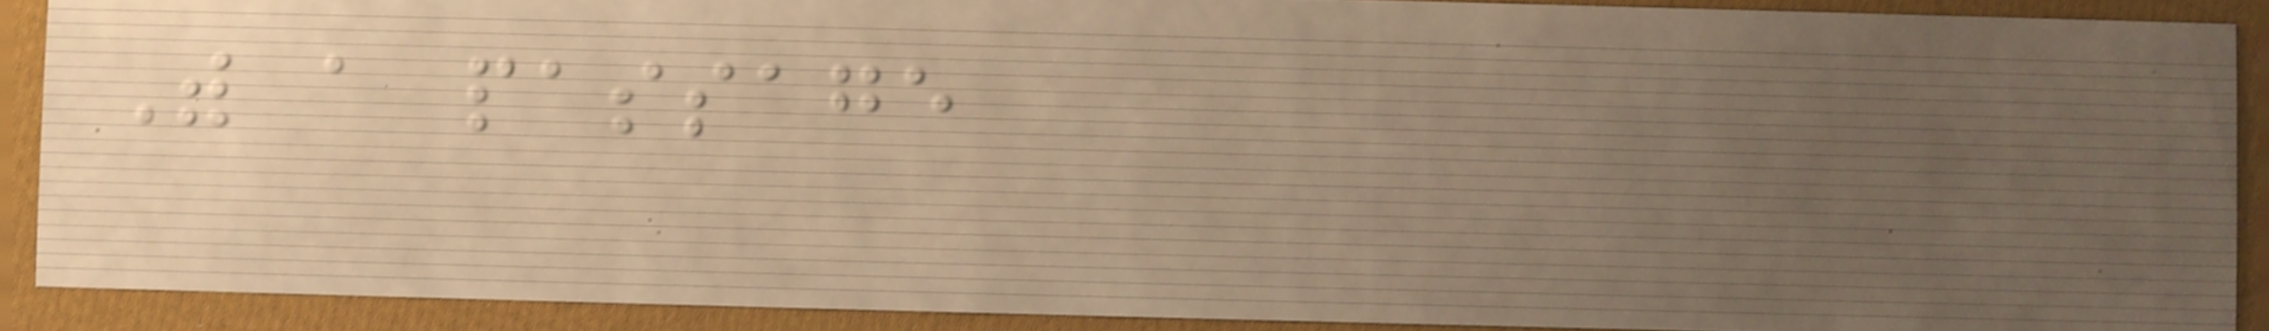With a passage
